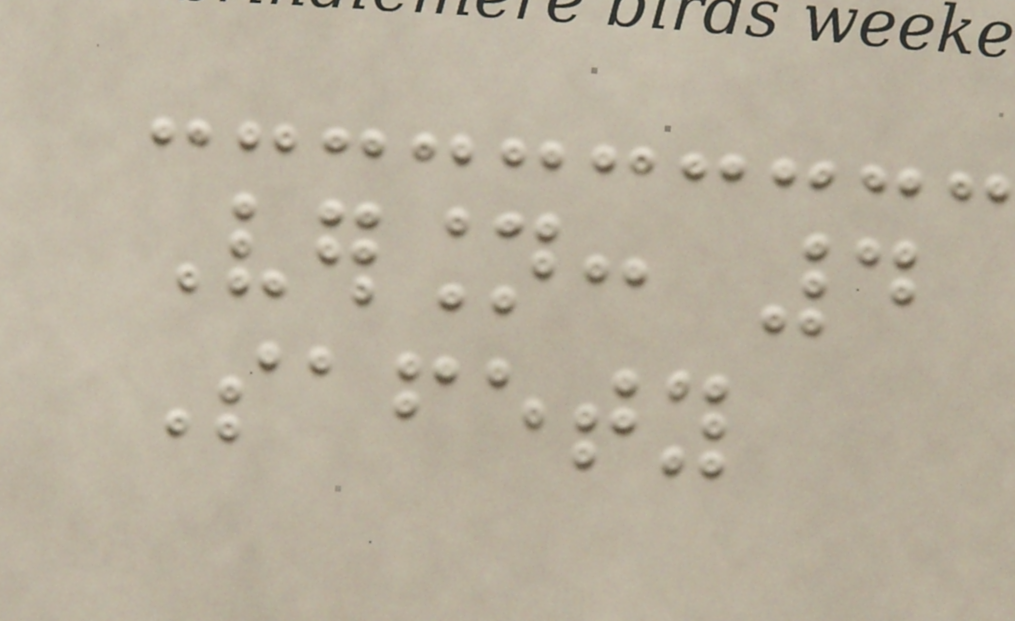Version: 4
Safety
